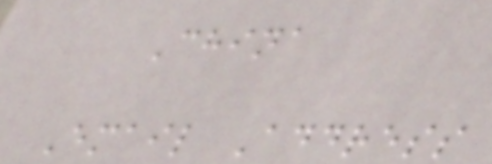China
Email Address
